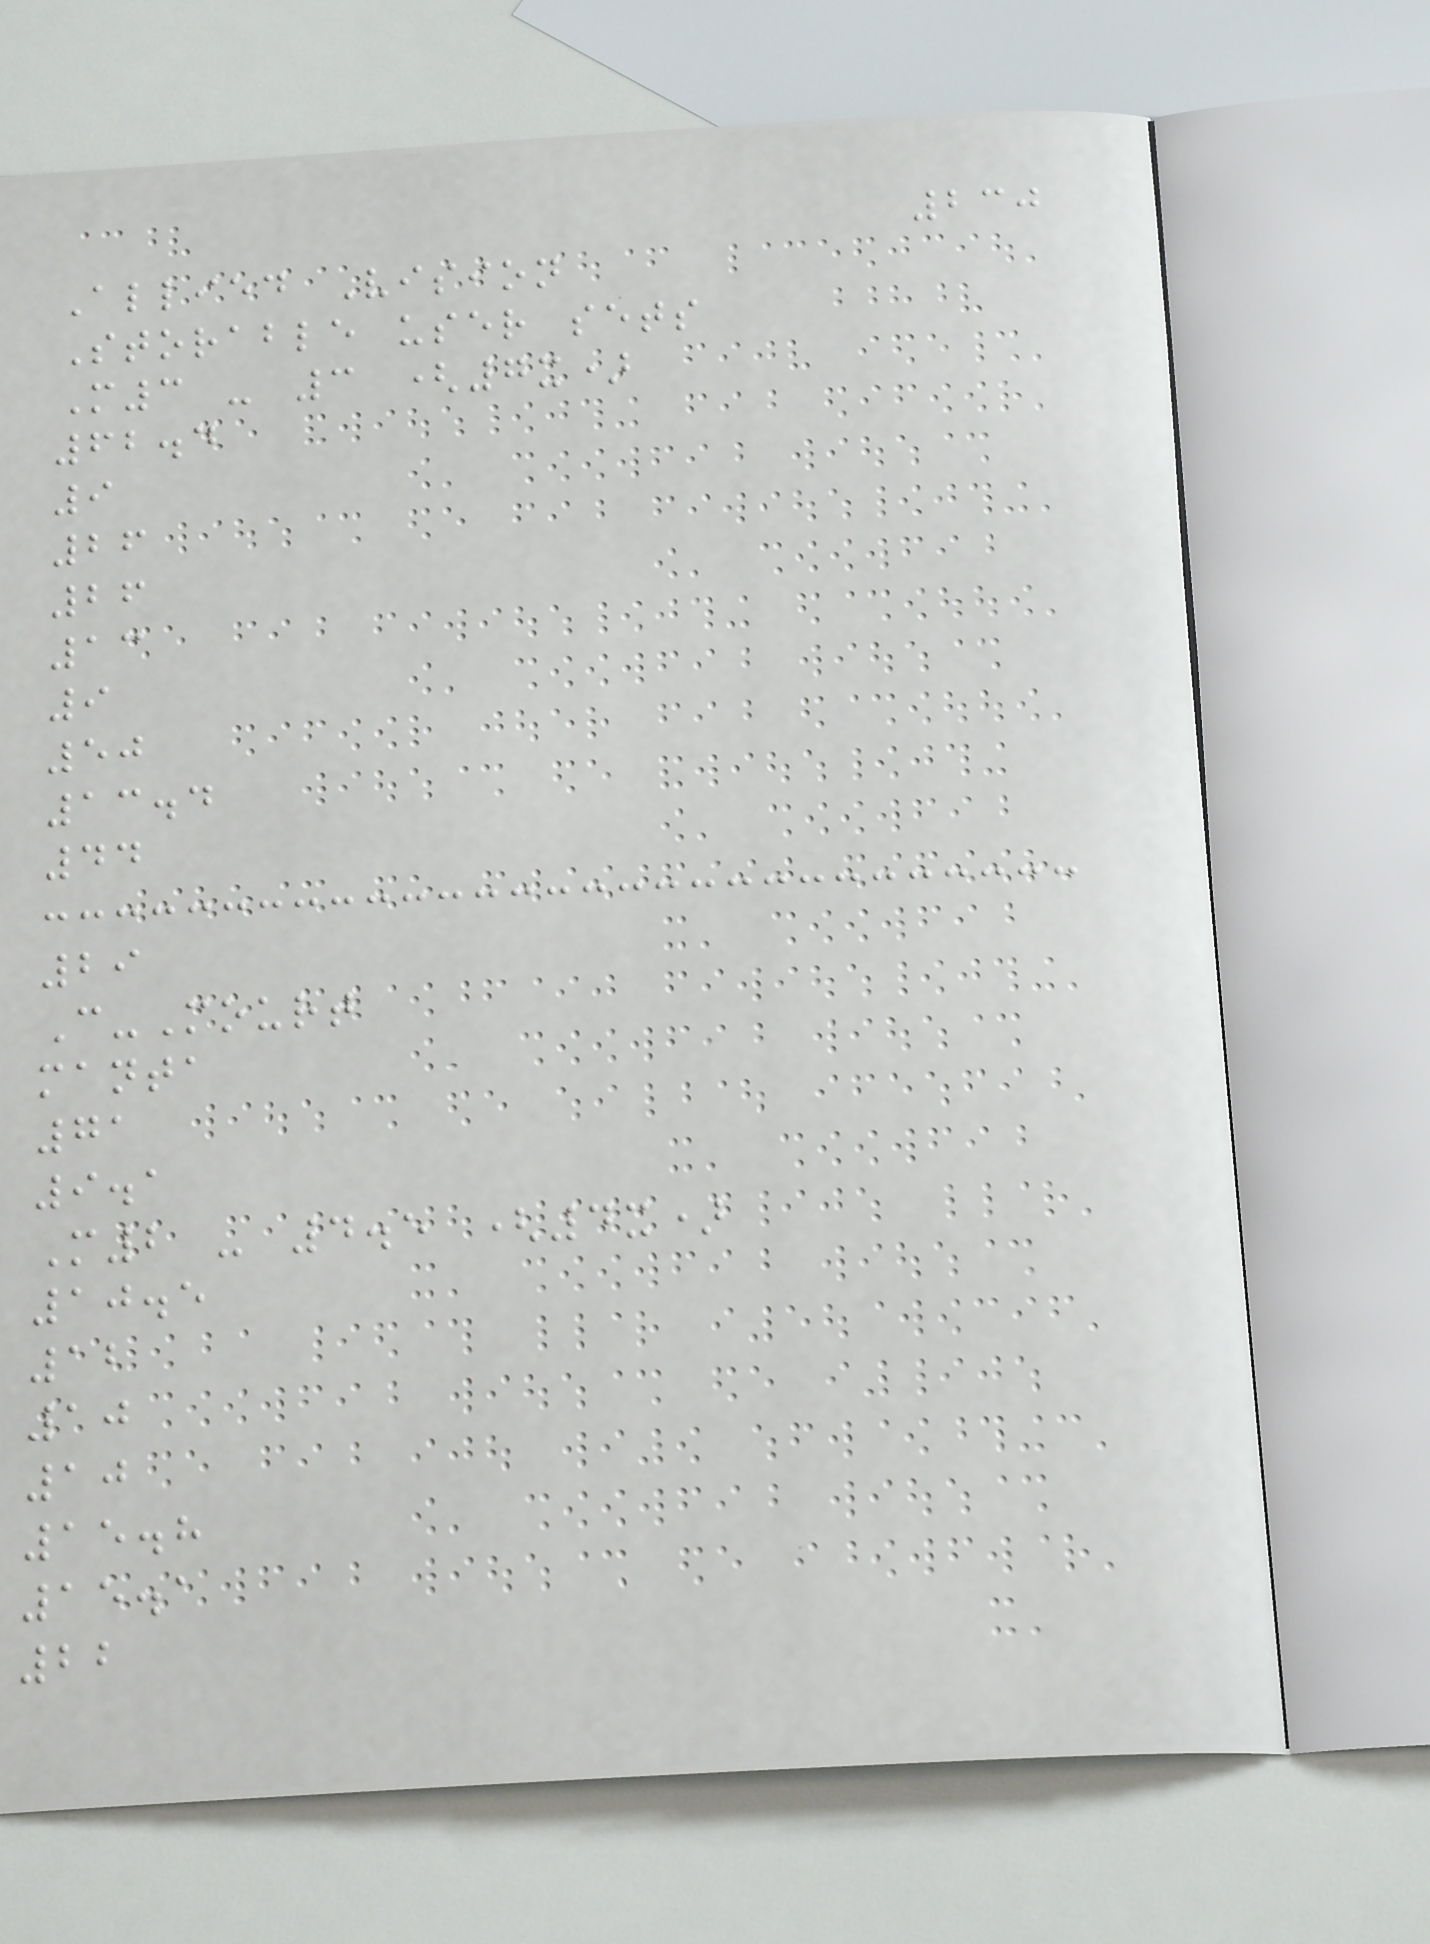230
Allied Vision
Storable user sets
M3 - 3 (7x)
62.4
9
26
26
13
9
50
13.4
44
29
C-Mourt
manta
71
9.1
M2 - 4.5 (4x)
10.5
12
10
10
15.8
15.1
22
